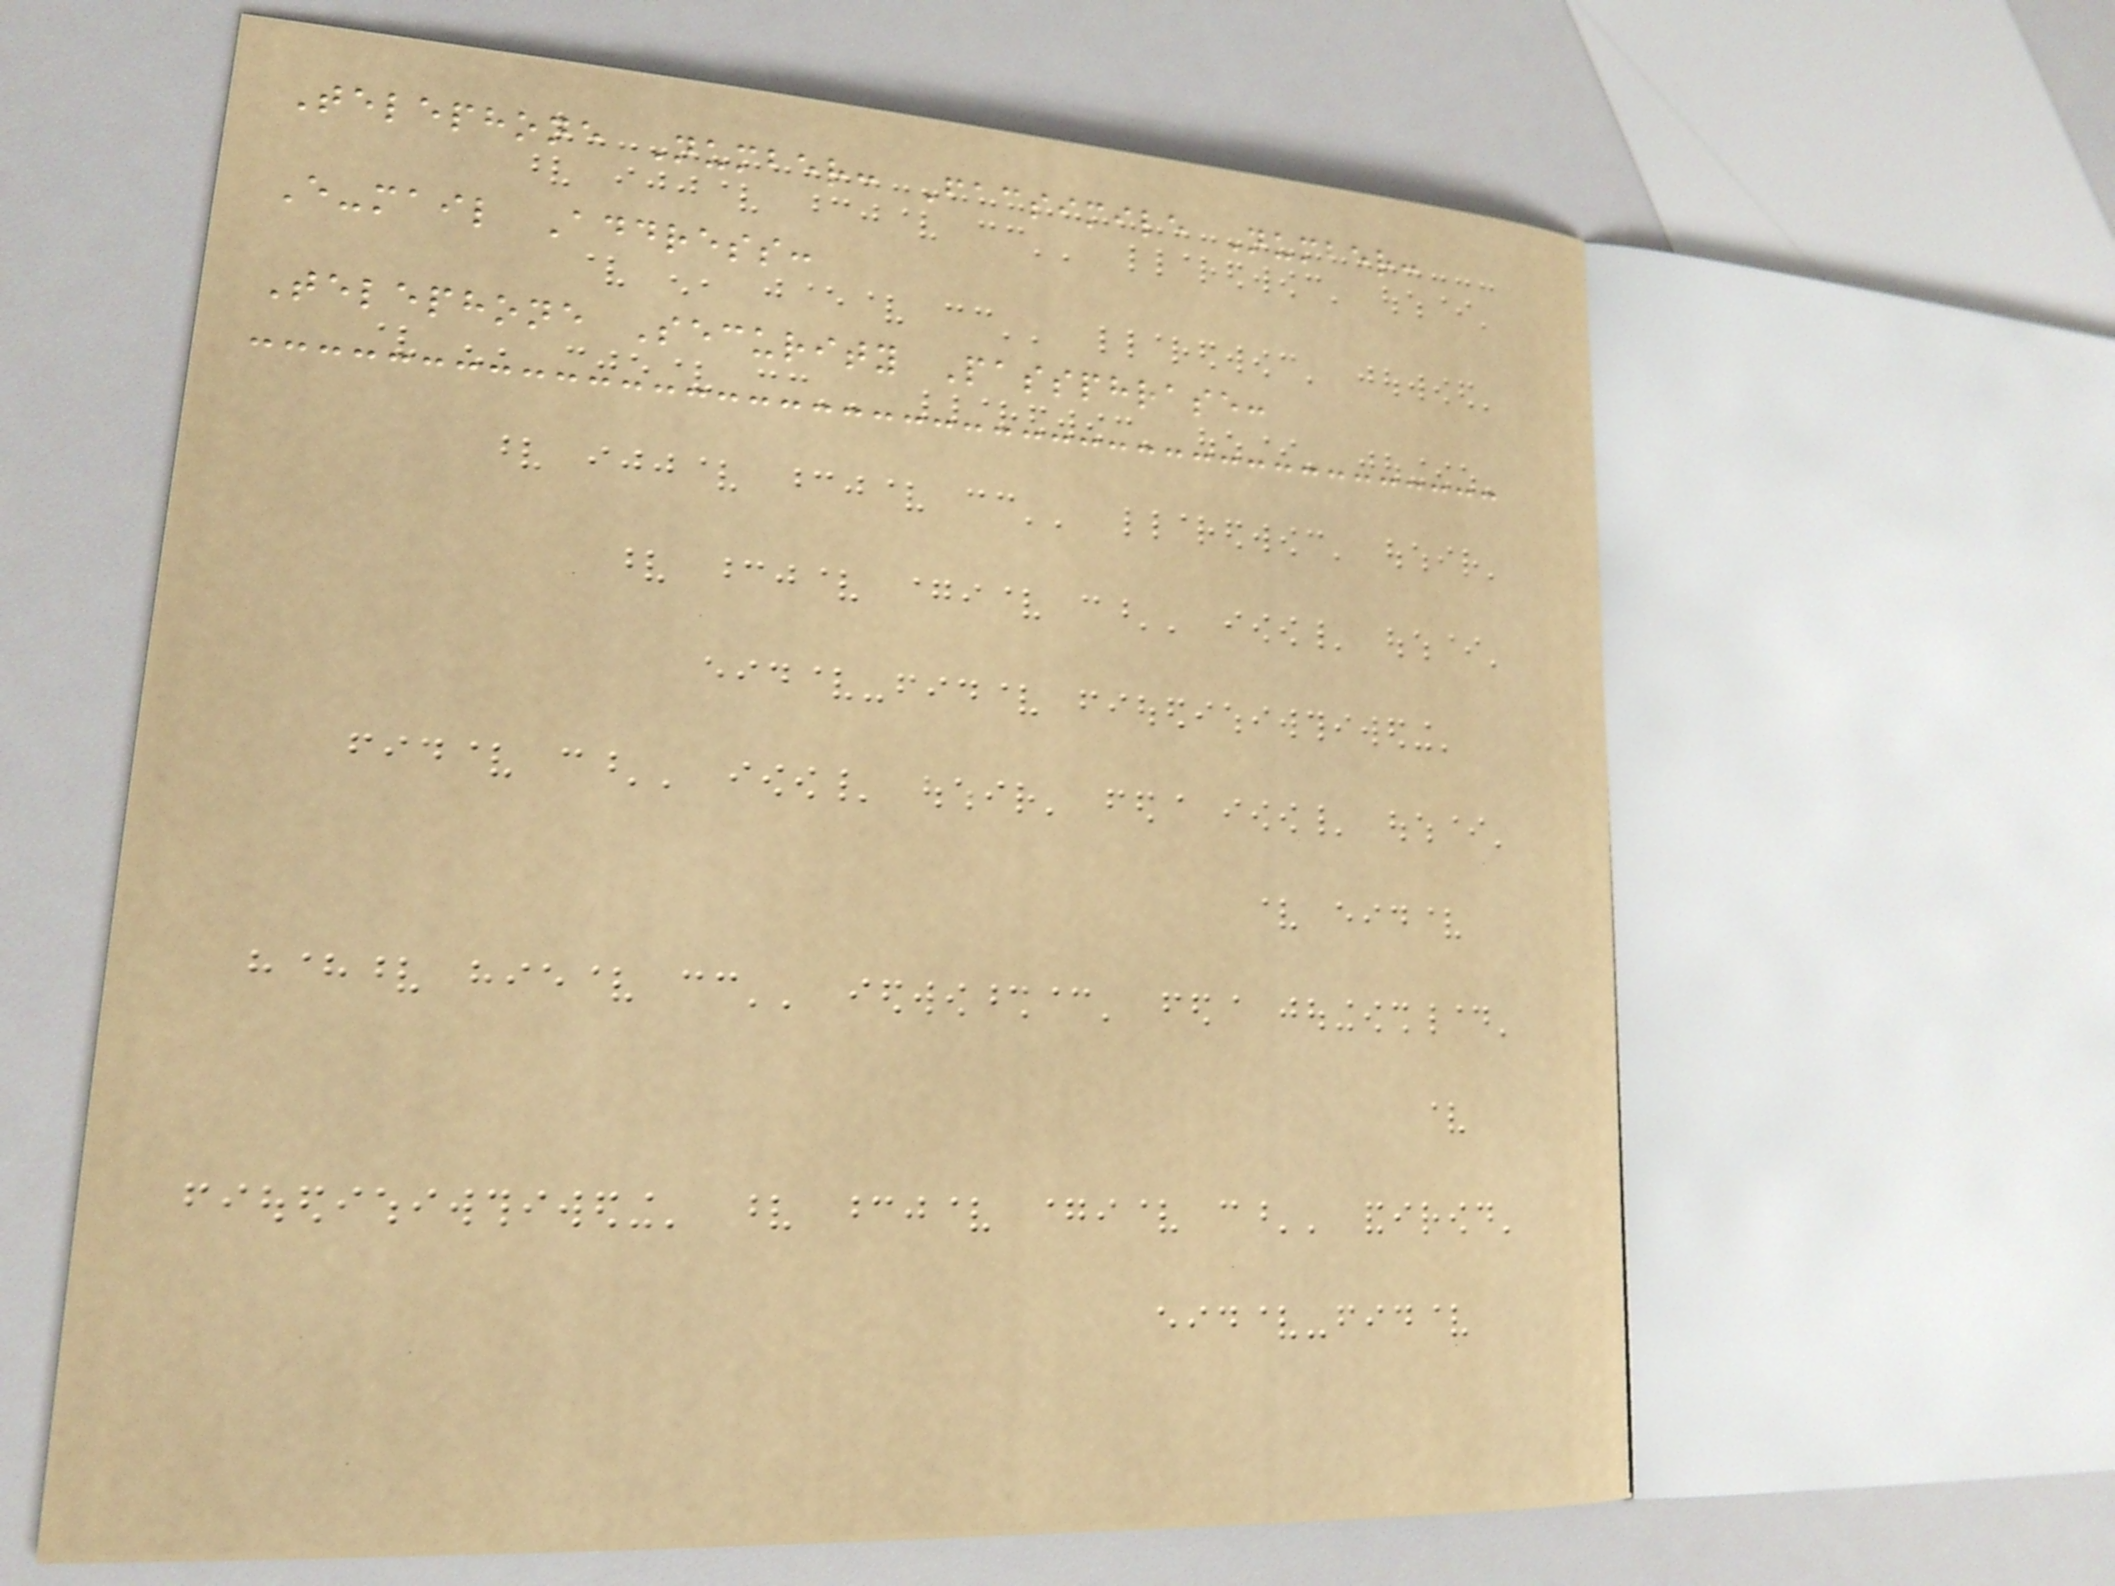Telephone Number: Facsimile Number:
E-mail Address:
Telephone Security Passphrase:
